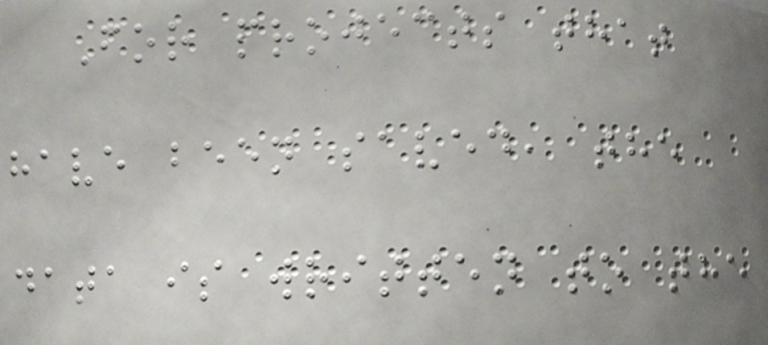For projects that
have been saved, the
data is written to the
